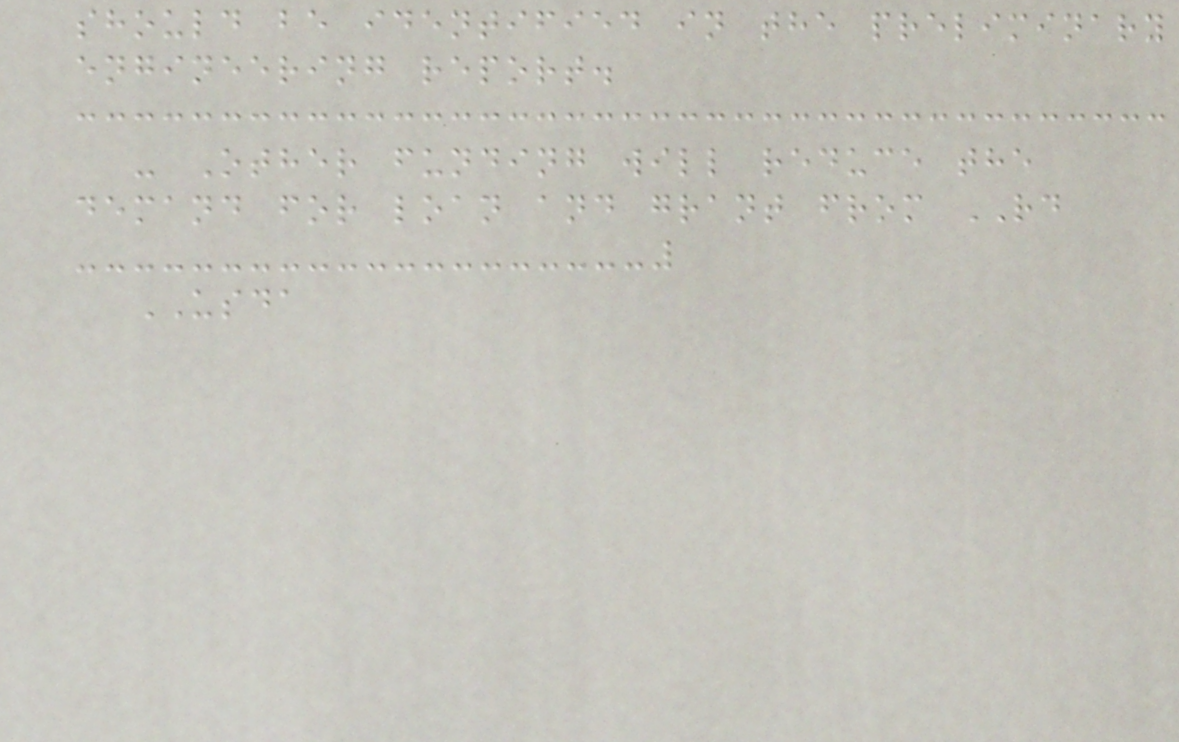should be identified in the preliminary
engineering report.
- Other funding will reduce the
demand for loan and grant from RD
USDA
